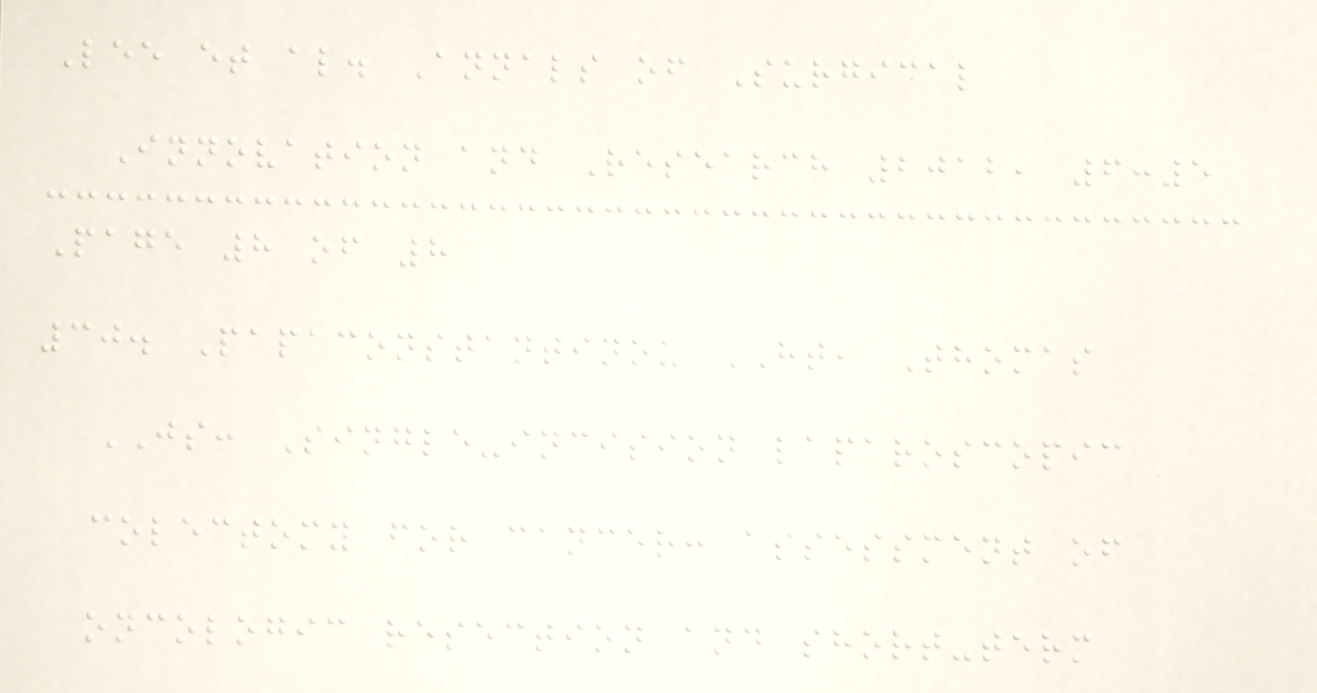Lee et al. Annals of Surgical
Innovation and Research 2012, 6:5
Page 8 of 8
30. Papaconstantinou HT, Thomas
JS: Single-incision laparoscopic
colectomy for cancer: assessment of
oncologic resection and short-term
